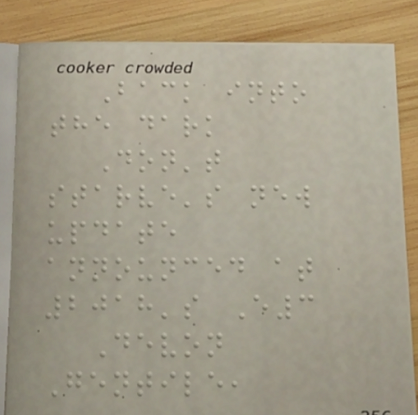Back into
the dark
Don't
starve's new
update
announced at
2018's E3
Devon
Gentile,
